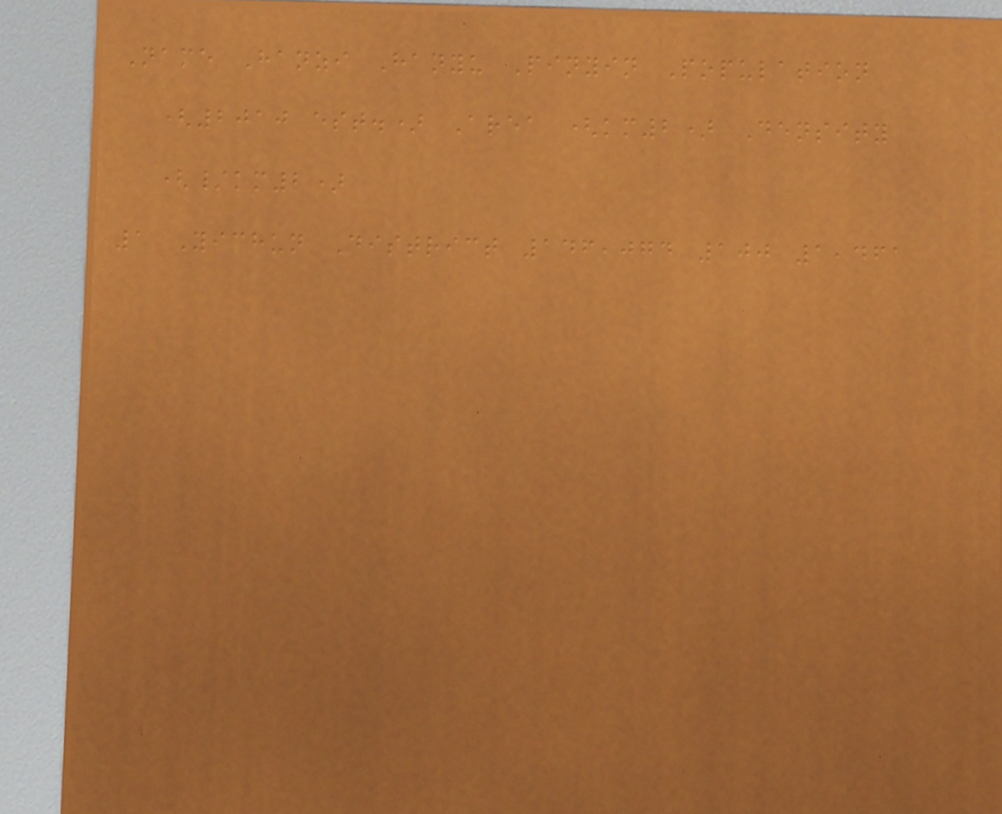Name Hanzi Hanyu Pinyin Population
(2010 est.) Area (km2) Density
(/km2)
1 Yichun District 146,074 100 1,461
